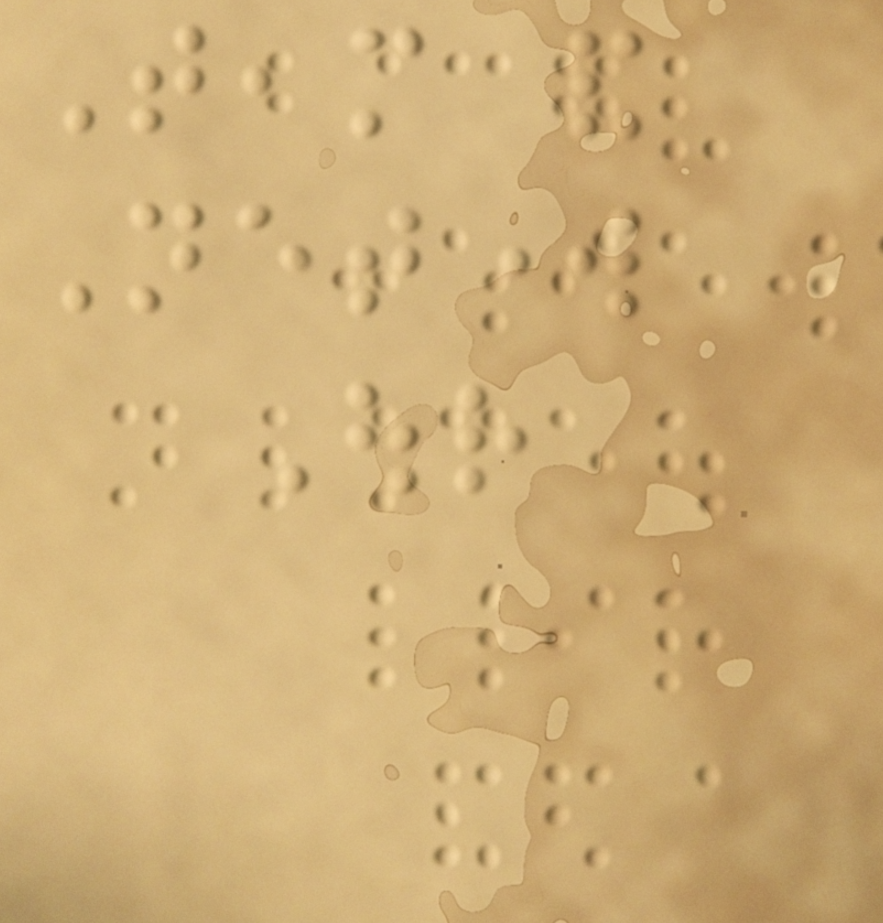Team and
Network
Our
